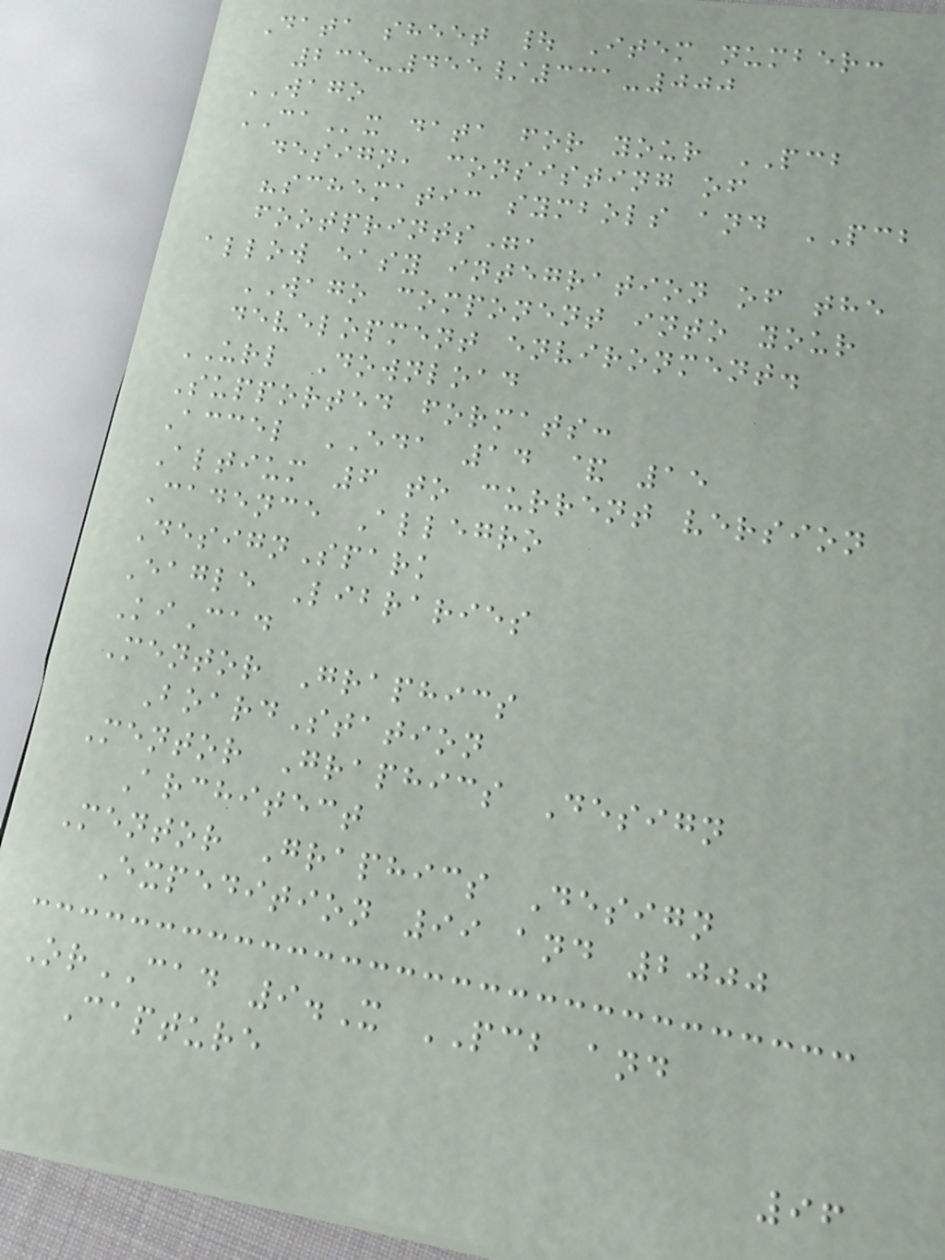Data sheet | Item number:
235-455/331-000
WAGO
CAx data for your PCB
design, consisting of
"schematic symbols and PCB
footprints",
allow easy integration of the
WAGO component into your
development environment.
URL Download
Supported formats:
Accel EDA 14 & 15
Altium 6 to current version
Cadence Allegro
DesignSpark
Eagle Libraries
KiCad
Mentor Graphics
BoardStation
Mentor Graphics Design
Architect
Mentor Graphics Design
Expedition 99 and 2000
OrCAD 9.X PCB and
Capture
96
